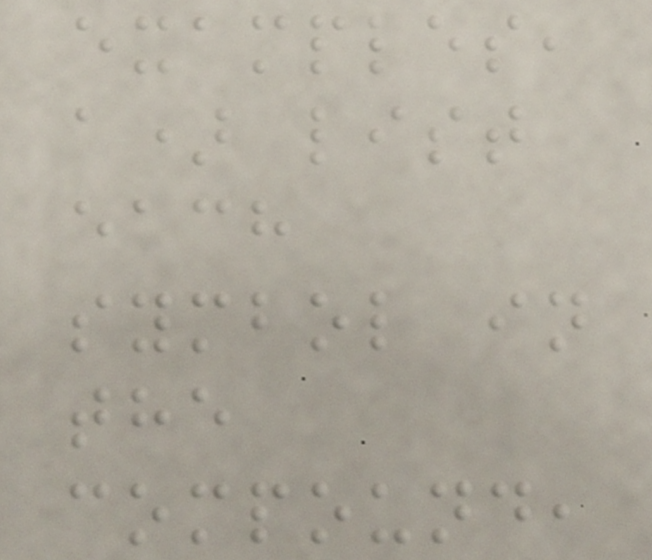examples,
a) list
each
symbol in
the
compound,
